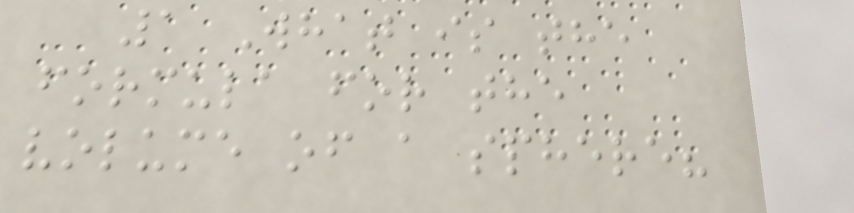1 What is the
formula for the
volume of a sphere?
